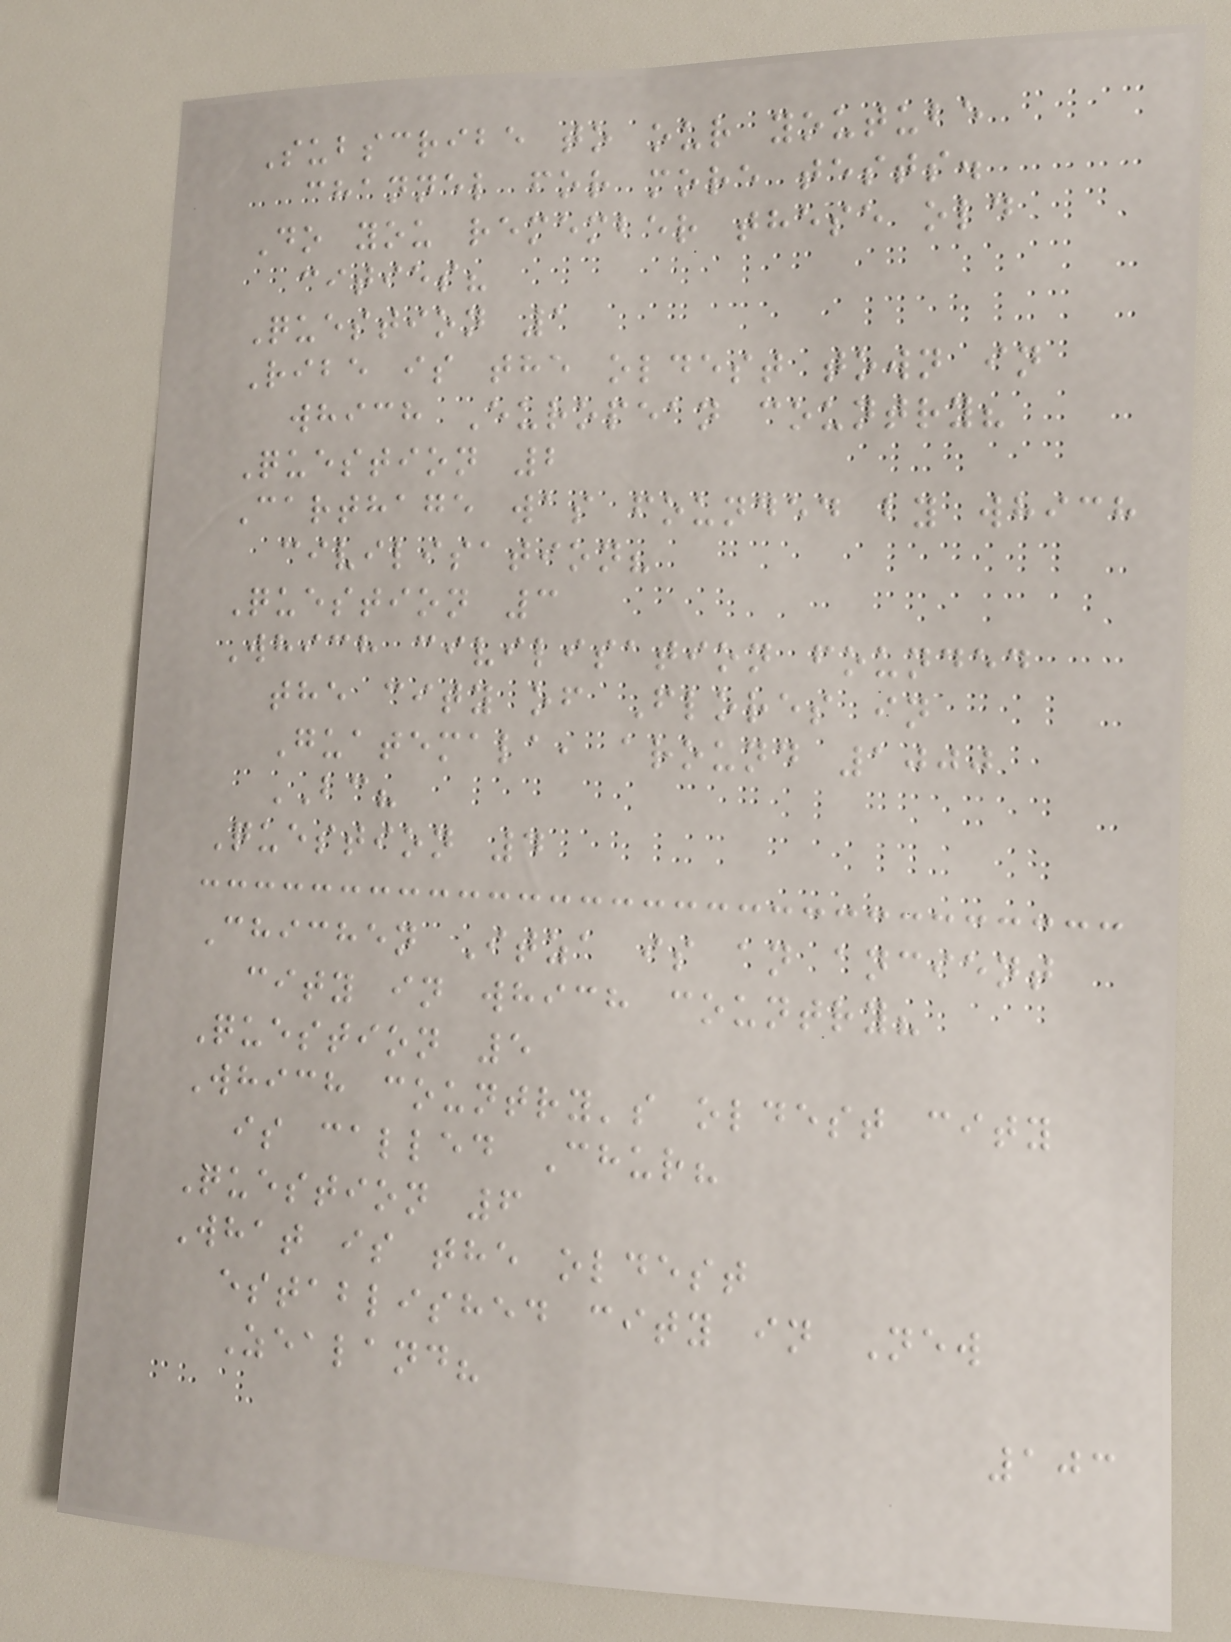Subscribe to our youtube
channel for more tests.
Do you remember these old
cities?
Question 1
Ribe is the oldest town in
which European country?
Question 2
Carthage was founded by which
civilisation?
Question 3
Which civilisation founded
the city of Flores in
Guatemala, around 1000
BC?
Question 4
Chichen Itza is an ancient
city in which country?
Question 5
Which country's oldest city
is called Chur?
Question 6
What is the oldest
established city in New
Zealand?
103
